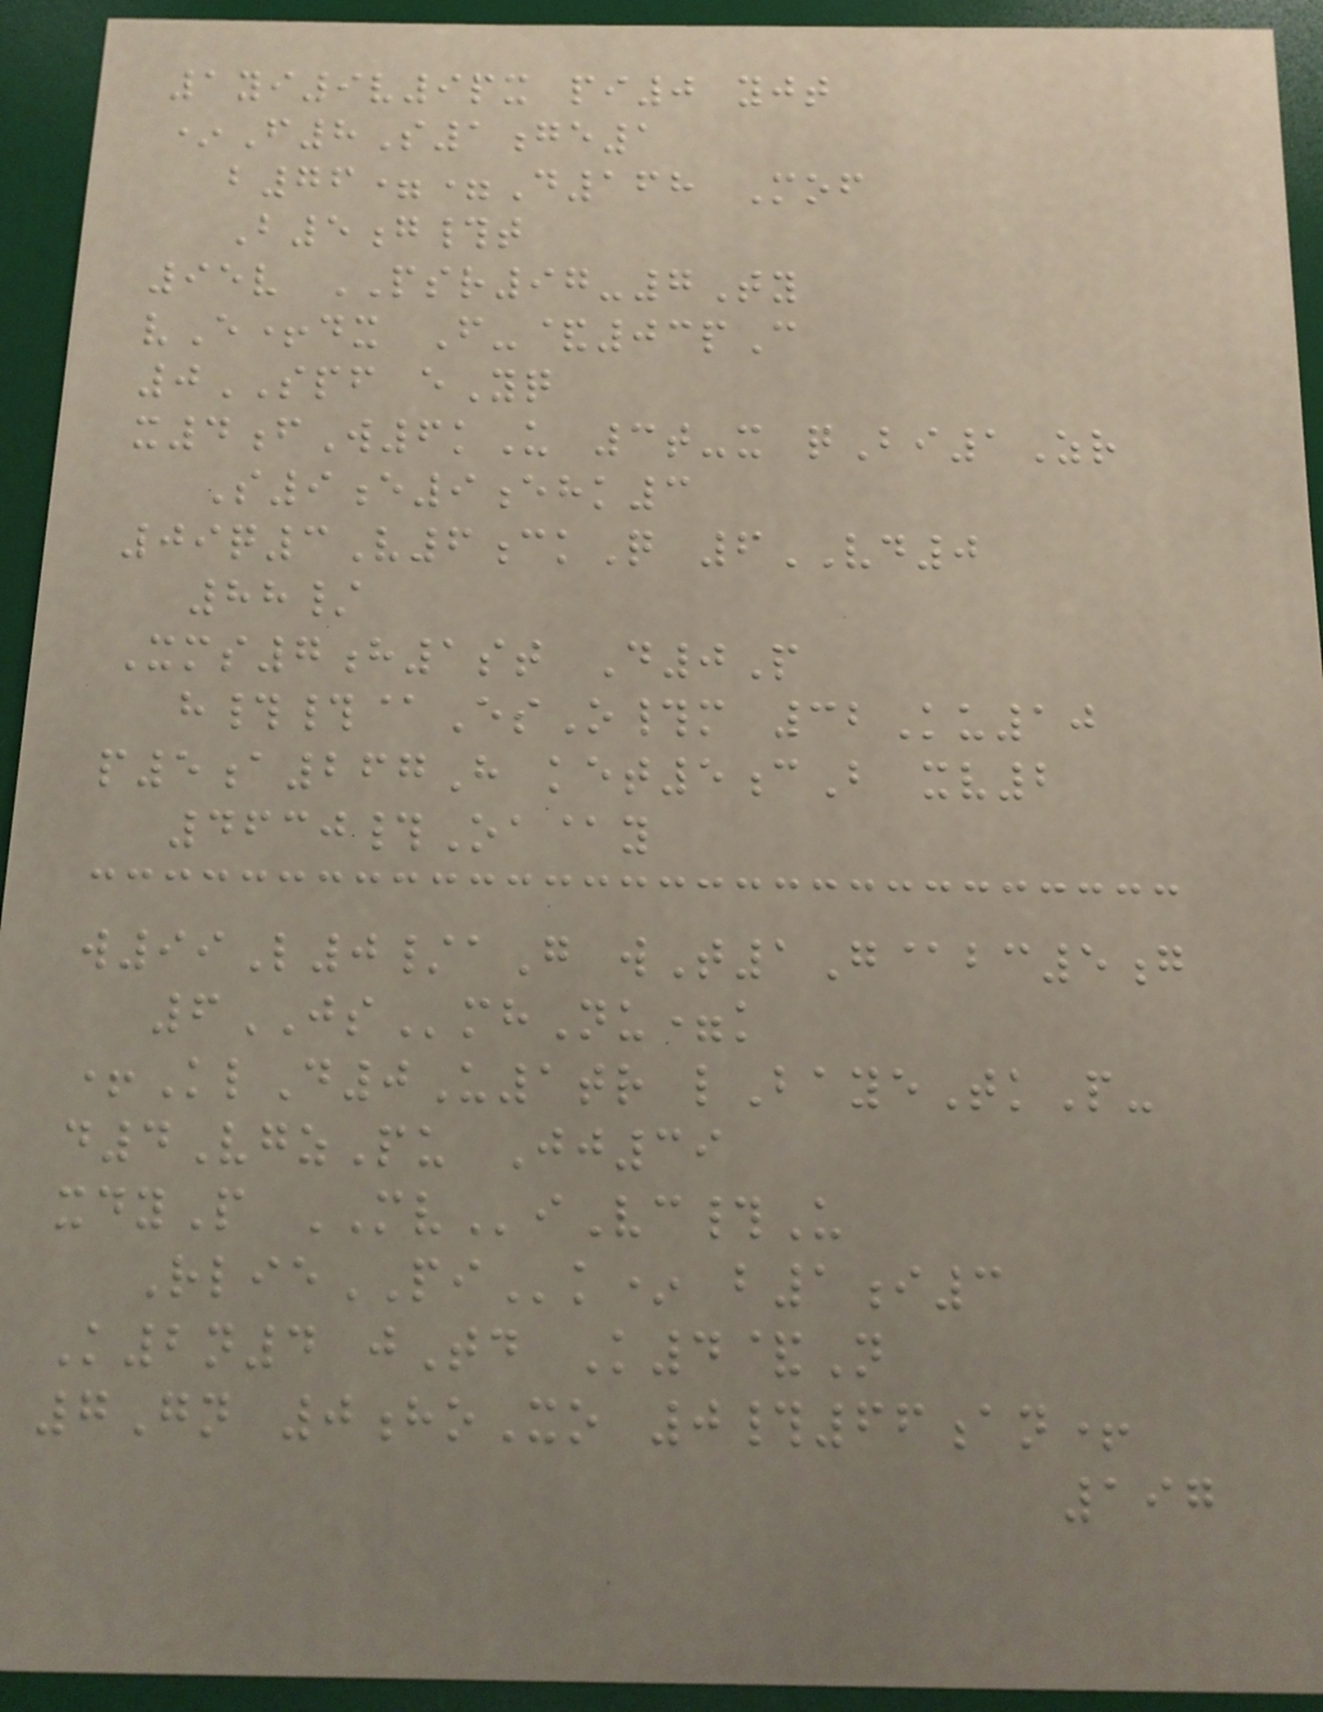1yi9v9px pi0 yjt
*F8S1ge1
b76==D168 Mof
B5g#t
95v PSR97-7Ty
vE+dx F-&03pC
0SPF eYq
x4fW6kU 3t-x qBi1Zr
S9e9ehk3
09q3V6ckQ 6VD0
88/
Xms7h1st D0P
h##@EsO#m 32Ku10
p5a267H ket5cB xv2
4630#Oa@y
w99L0/aG wT1G@bc5g
6JSmhNu=k
+KlD0U1tr lBayeTkP-
d4VgzPu Jj39
xdyP MViVc#U
RliePIk* b1i3
K2n4 jTd K4&N
7Gn 0hoXo 0#66an+
197
